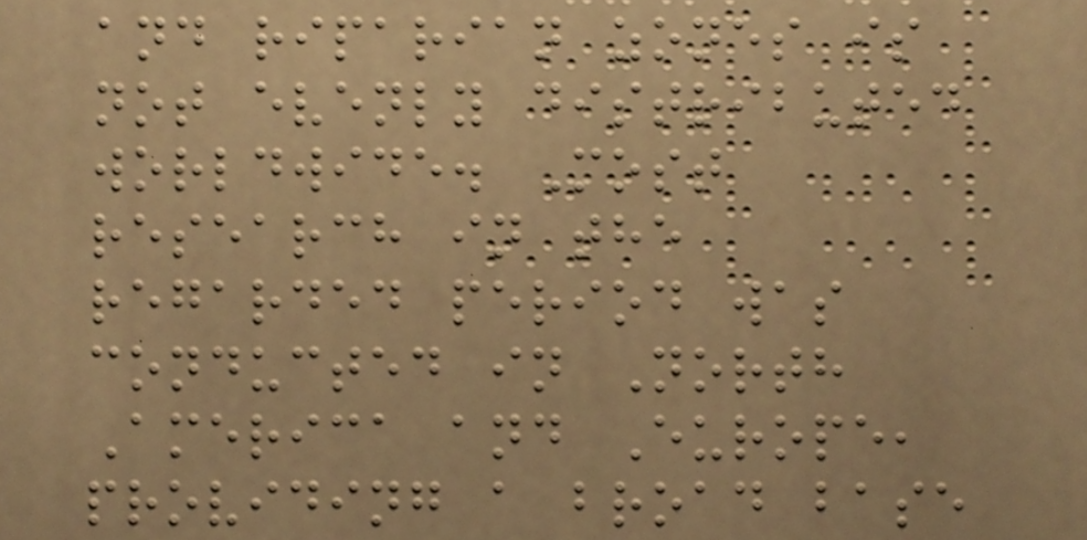and riparian zones is
not evenly distributed
worldwide. Most
research in the
regarded period was
conducted in North
America and Europe,
providing a broad base
